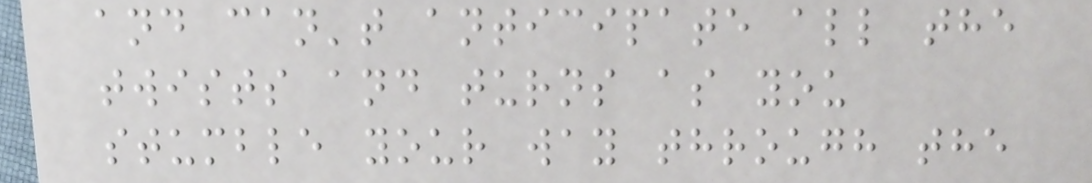and can't anticipate all the
twists and turns as you
stumble your way through the
